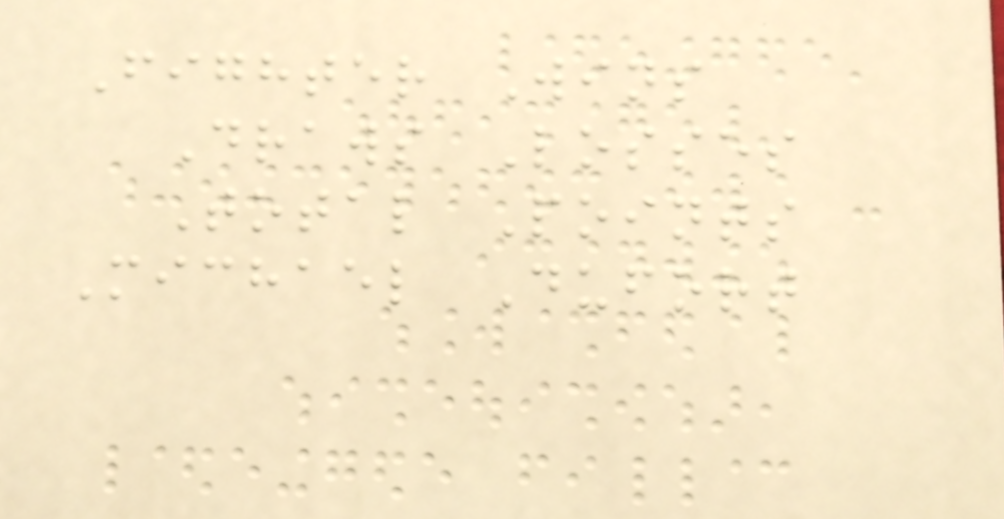Fighter Wins
Draws Losses
Total Points
Michael Dufort
